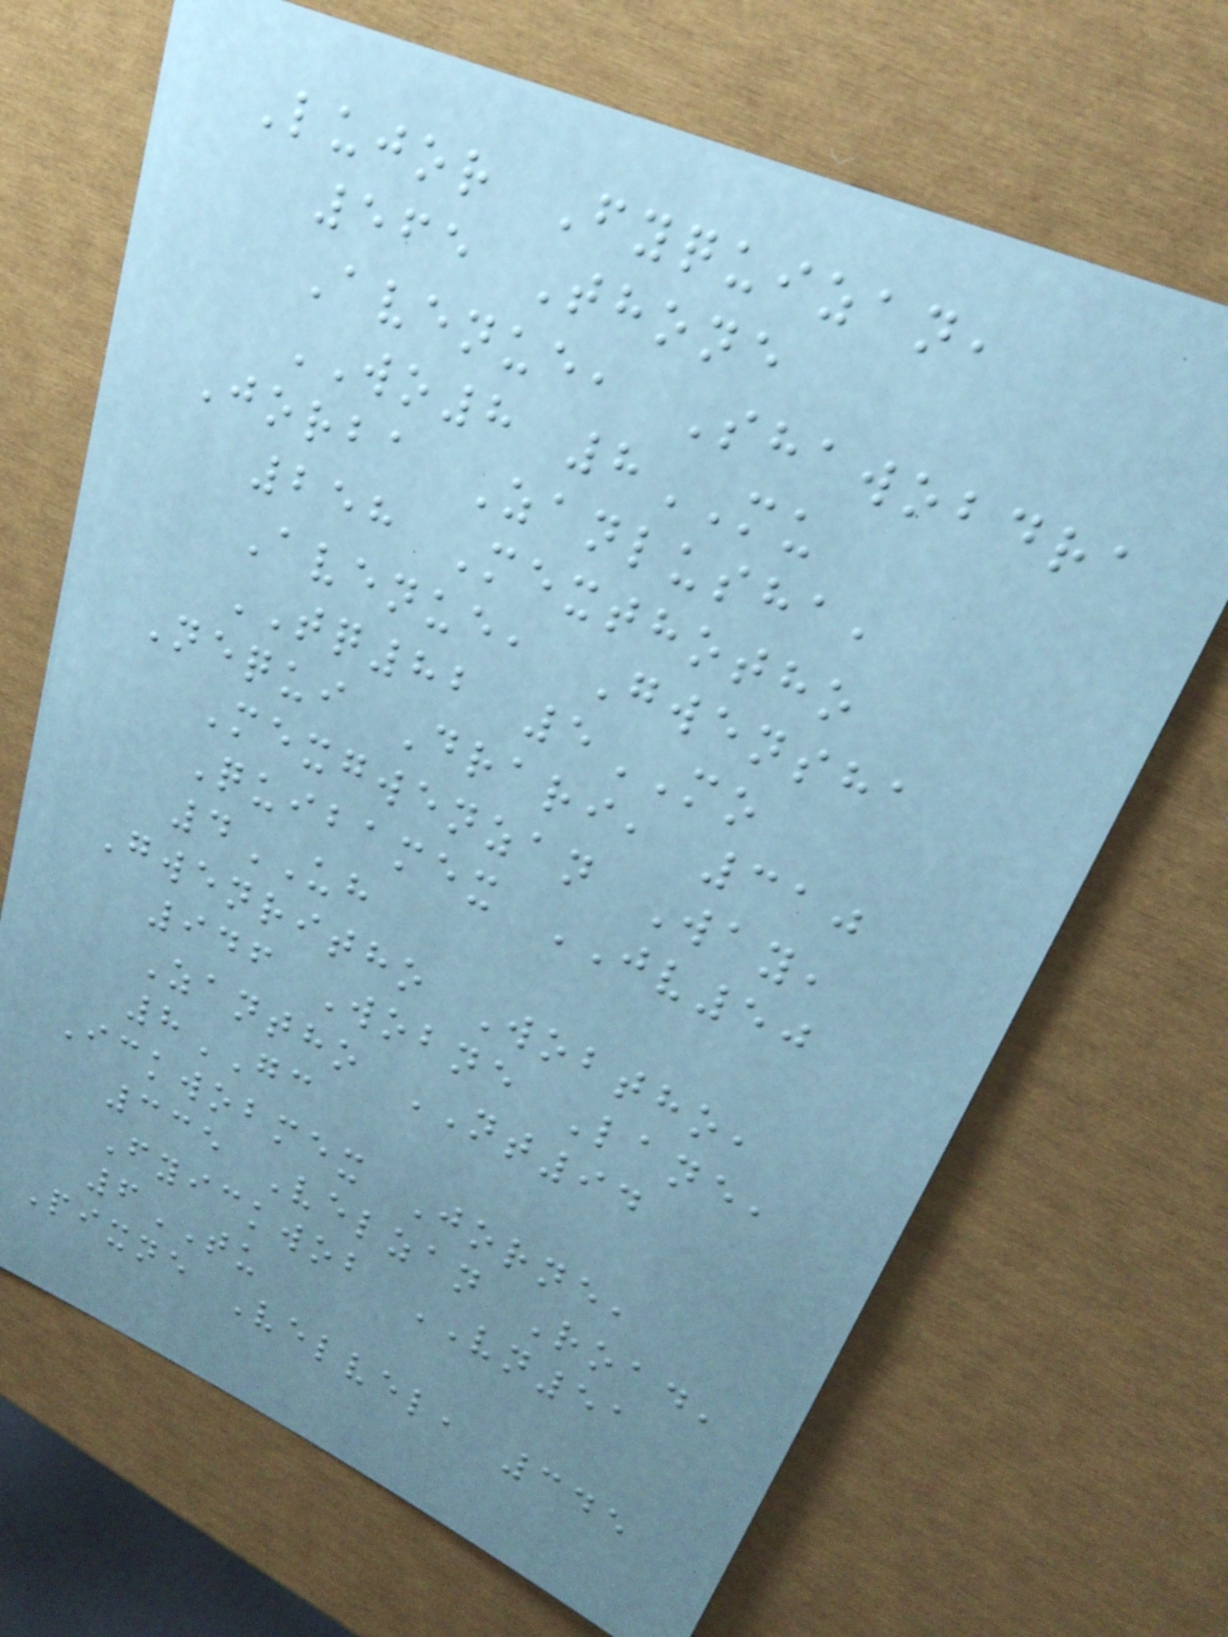Lujor Fyquizan,
565 Thone
Avenue, Shawobdra
WO8 8MU
Jorba Zanlusha,
258 Mexthotho
Avenue, Gwensha
TQ82 5MO
Nequi Drari, 310
Mexgwenzan Way,
Quibamex JV50
4UH
Gwenritho Wobtho,
946 Wobne Lane,
Zantho NT94
8GC
Ickwobmex Jorne,
335 Velzan Road,
Fyickwob VN51
6TU
Pixne Velvel, 345
